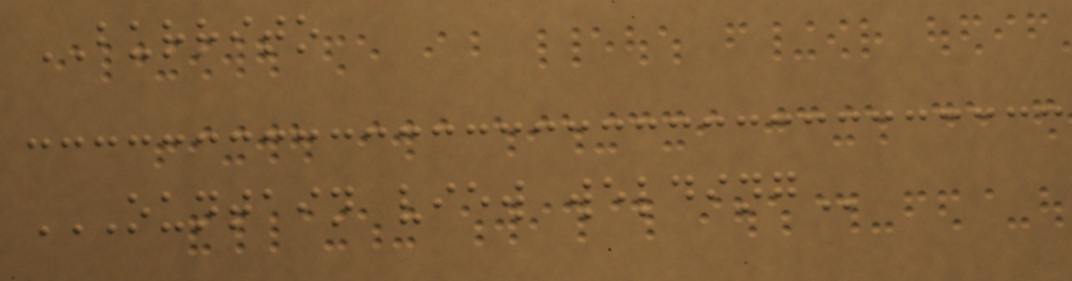BURRITO
OUNTAIN VIEW WELDING
